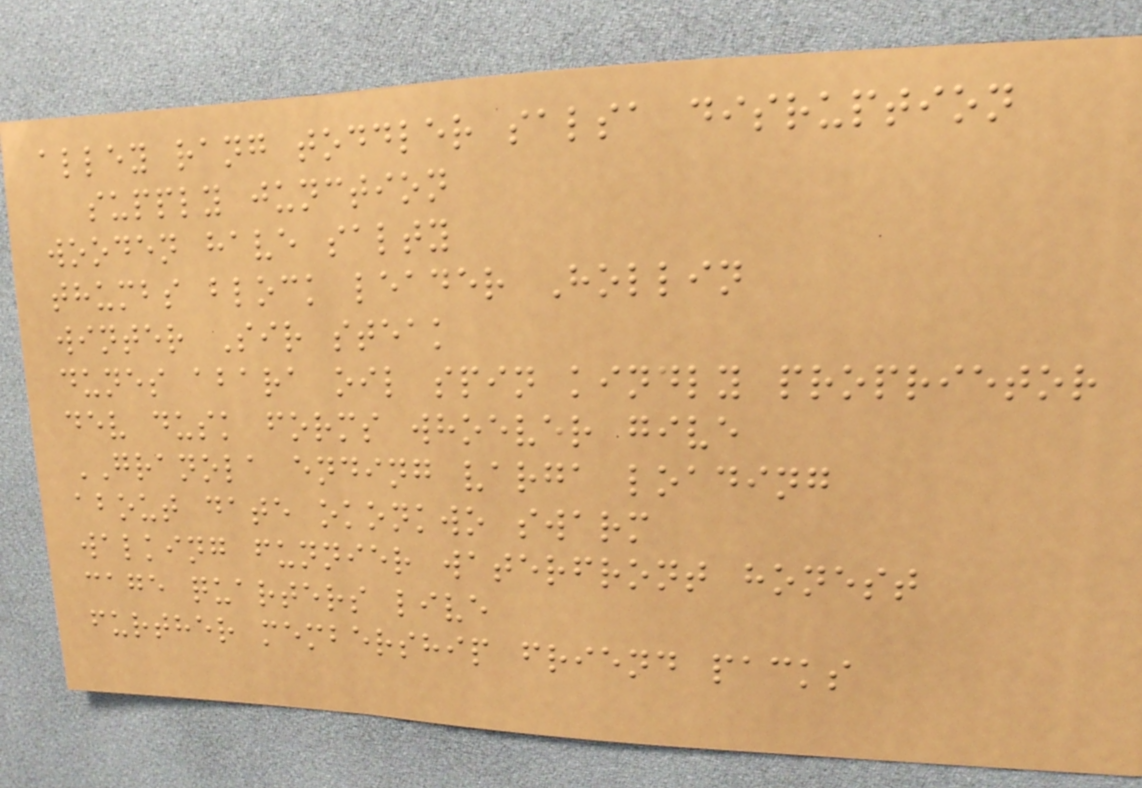alley rang toddler salsa disruption
supply junction
wooden have salty
thumbs block leader Hollin
winter Sir steak
dunes abara oil spin kindly proprietor
dev dusk forms whoever give
GRANOLA ending varga loading
about date okonkwo swarm
walking funnier waterfront honest
cage quarters live
further membership friend packs
